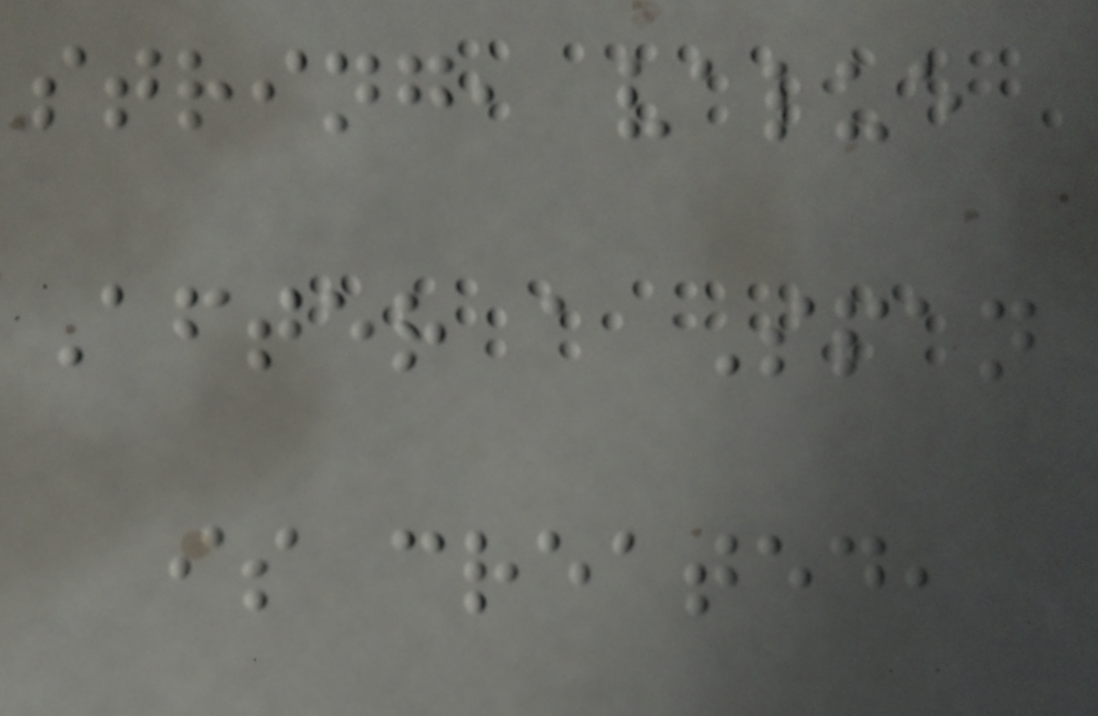string, value
After a Span
is created,
